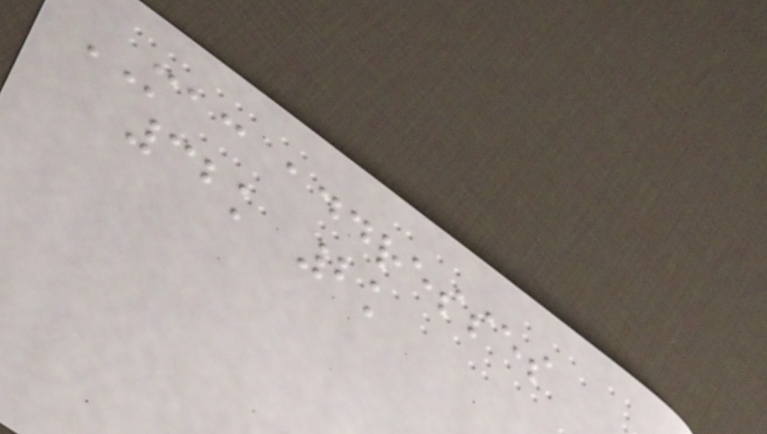MAC addresses
32k 2k
